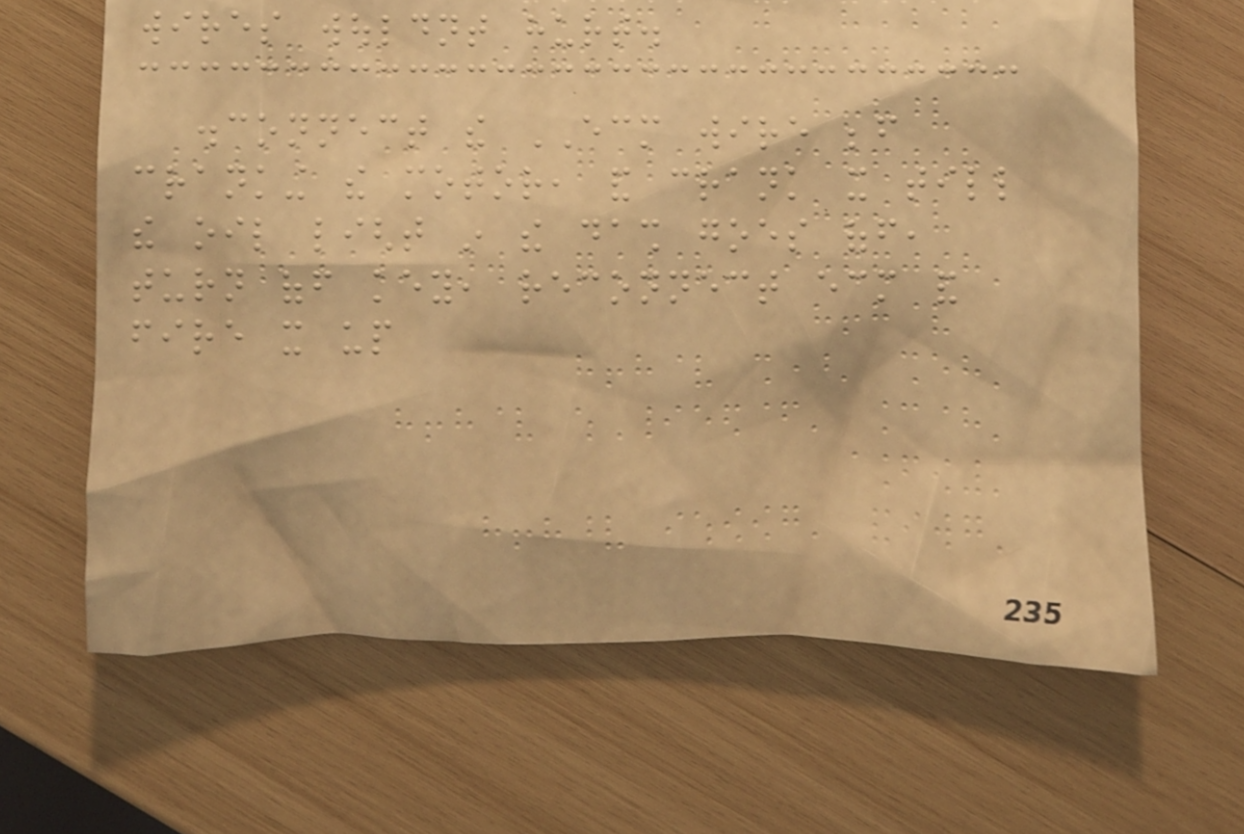wires wouldnt hurt.
disconnect the ECM wire before
cranking the motor, and crank it till
the oil light in the dash goes off,
turn off key, reconnect ecm and
fire it up
